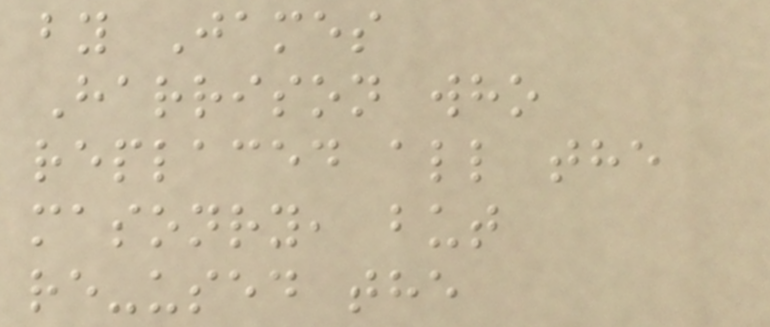by James
Harrison who
replaced all the
masonry, but
re-used the
